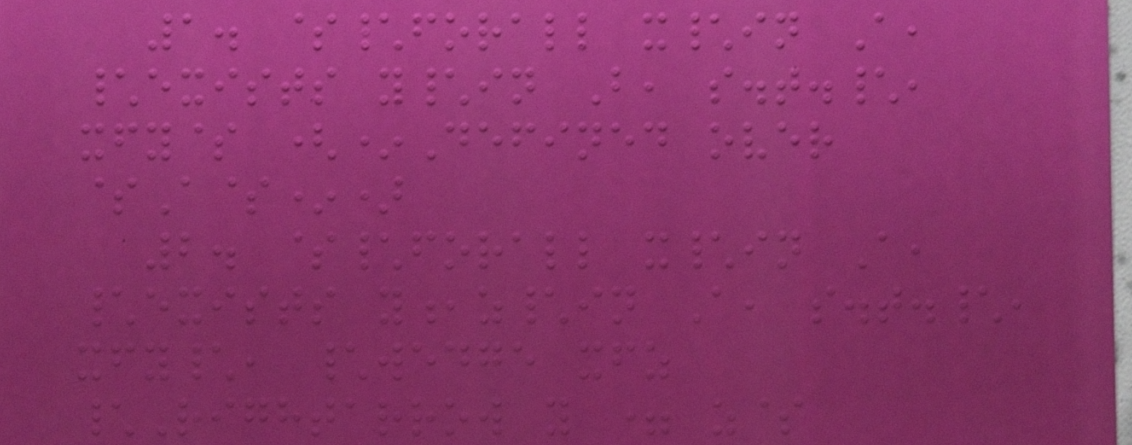1. $\forall x\in A,
\exists y\in B, s.t.\,
xfy$ (*Defined over
$A$*)
2. $\forall x\in A,
\exists y,z\in A, s.t.\,
xfy\, \wedge xfz
\Rightarrow y = z$
